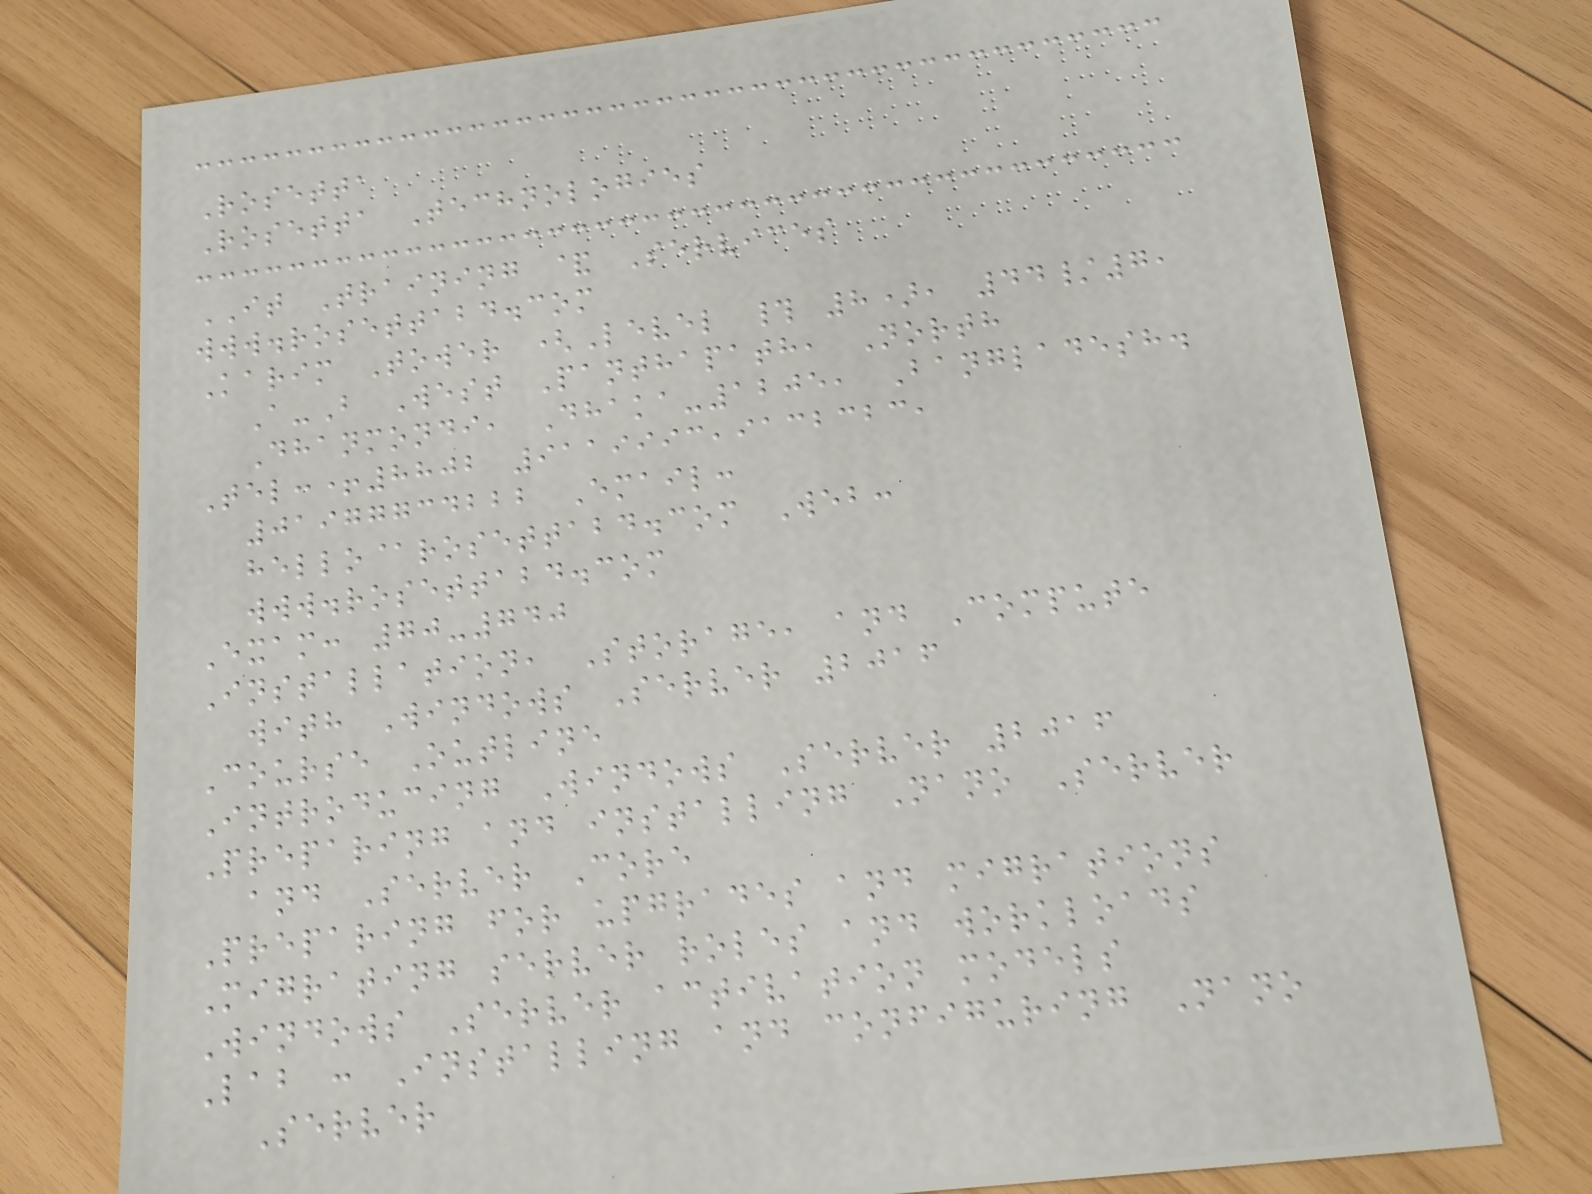Rosetta
Rosetta Technologies
IT Training & Services
www.rosettabd.com
Karim Tower (Level # 8), 44/7,
A-B West Panthapath, North
Dhanmondi, Dhaka-1205, Bangladesh.
Tel:+8802 9119993,9132323,
01977734222 Email:
hello@rosettabd.com Web:
www.rosettabd.com
Exam: 70-740
Installation, Storage, and Compute
with Windows Server 2016
Course Outline
Introducing Windows Server 2016
Preparing and installing Nano Server
and Server Core
Preparing for upgrades and migrations
Migrating server roles and workloads
Windows Server activation models
Lab : Installing and configuring Nano
Server
